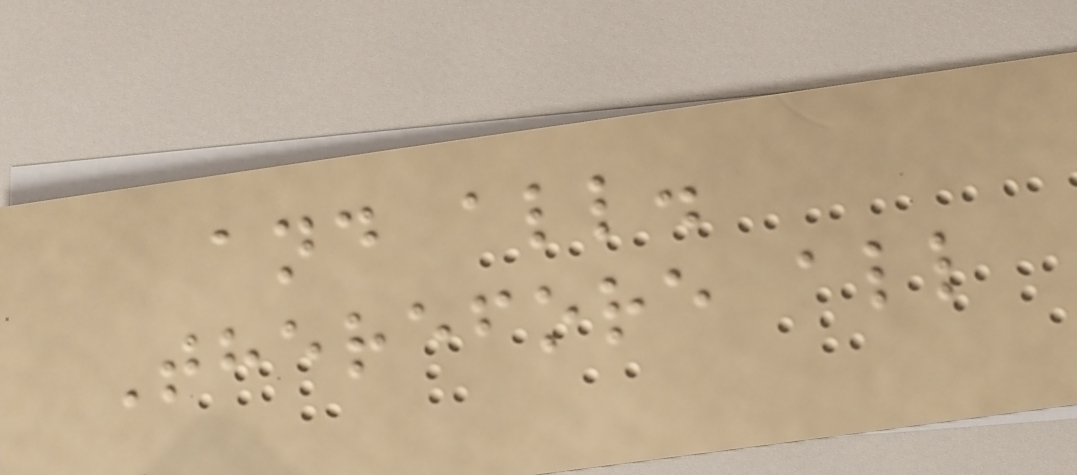and all.
Therefore all
